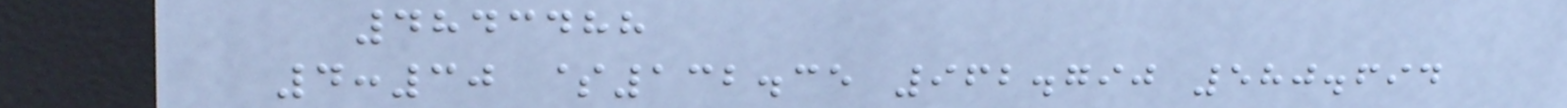4843488
4:30 $132.35 962.790 580.694
